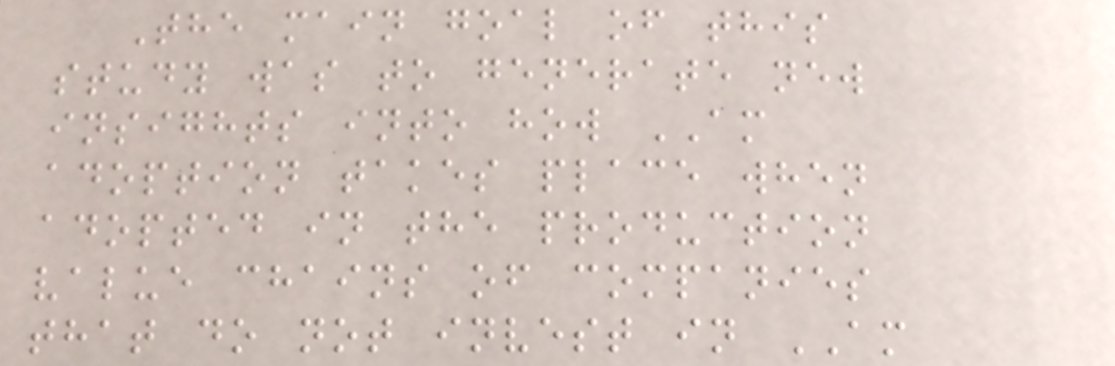The main goal of this
study was to generate new
insights into how AM
adoption takes place when
adopted in the production
value chains of companies
that do not invest in AM
